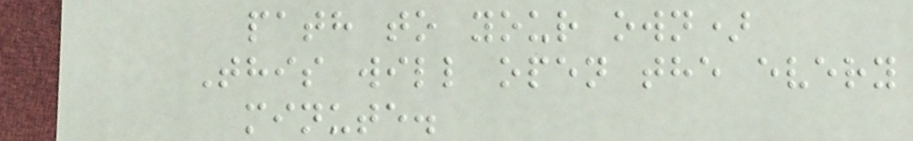path to your own)
This will open the every
minute.
